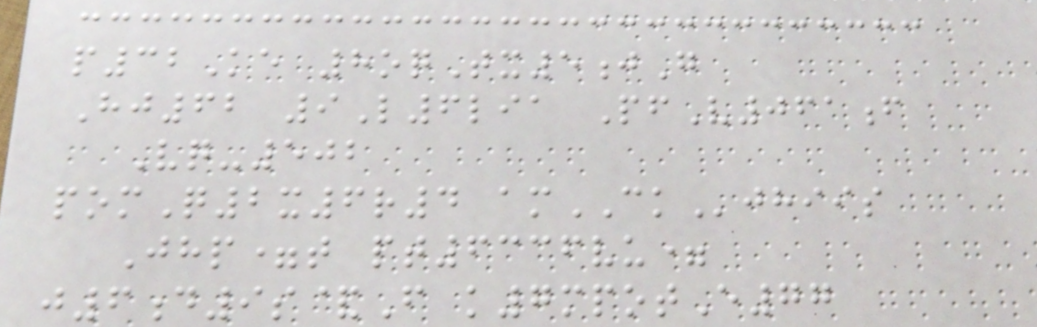p32Ke 8oqTx5jG
Hj62 9L6lia PfV061f
Vq-502
pomQ2x6r4 amCKjhiis
Jhp=t pt6336vu=
j6d9s&F k7mpotE77
